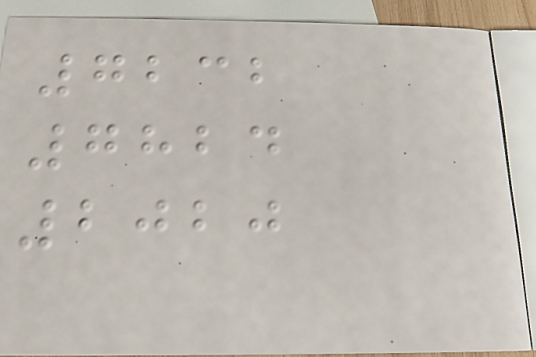7232
7824
2020
